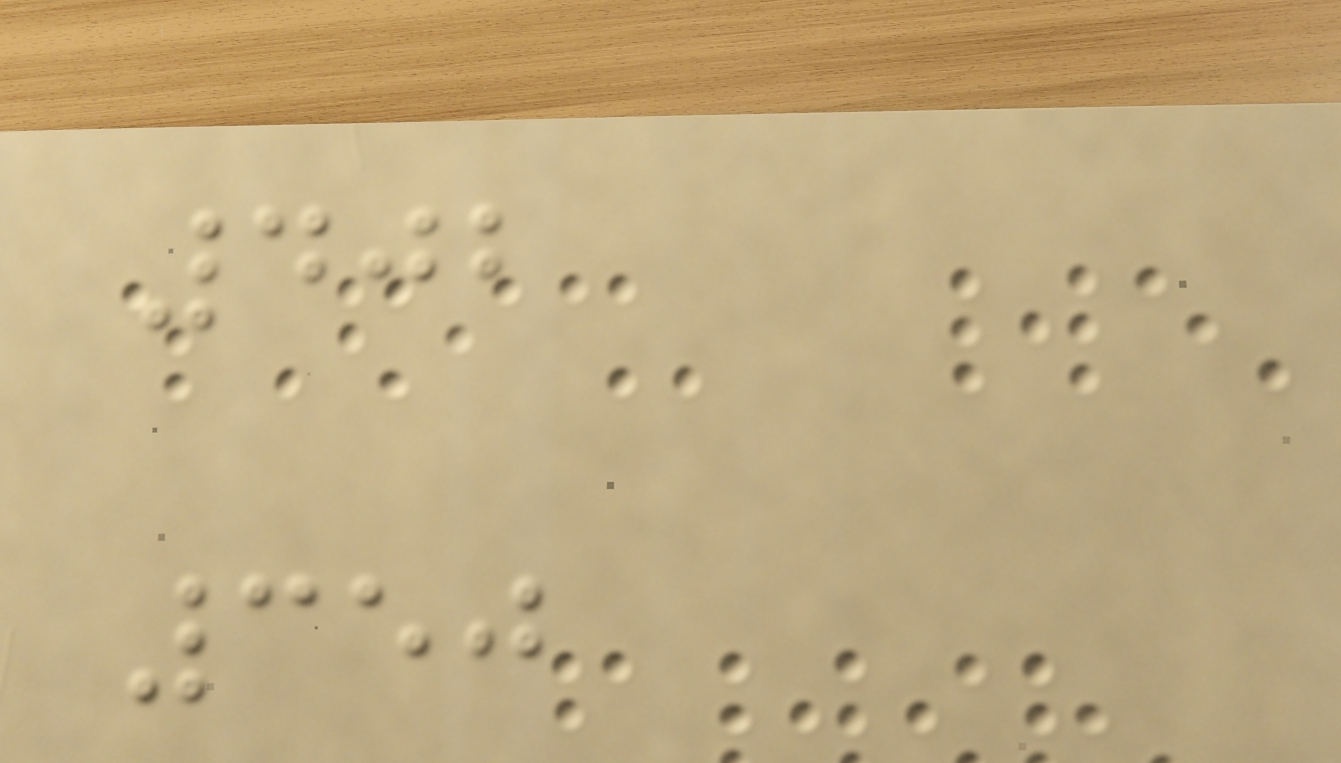402
350
